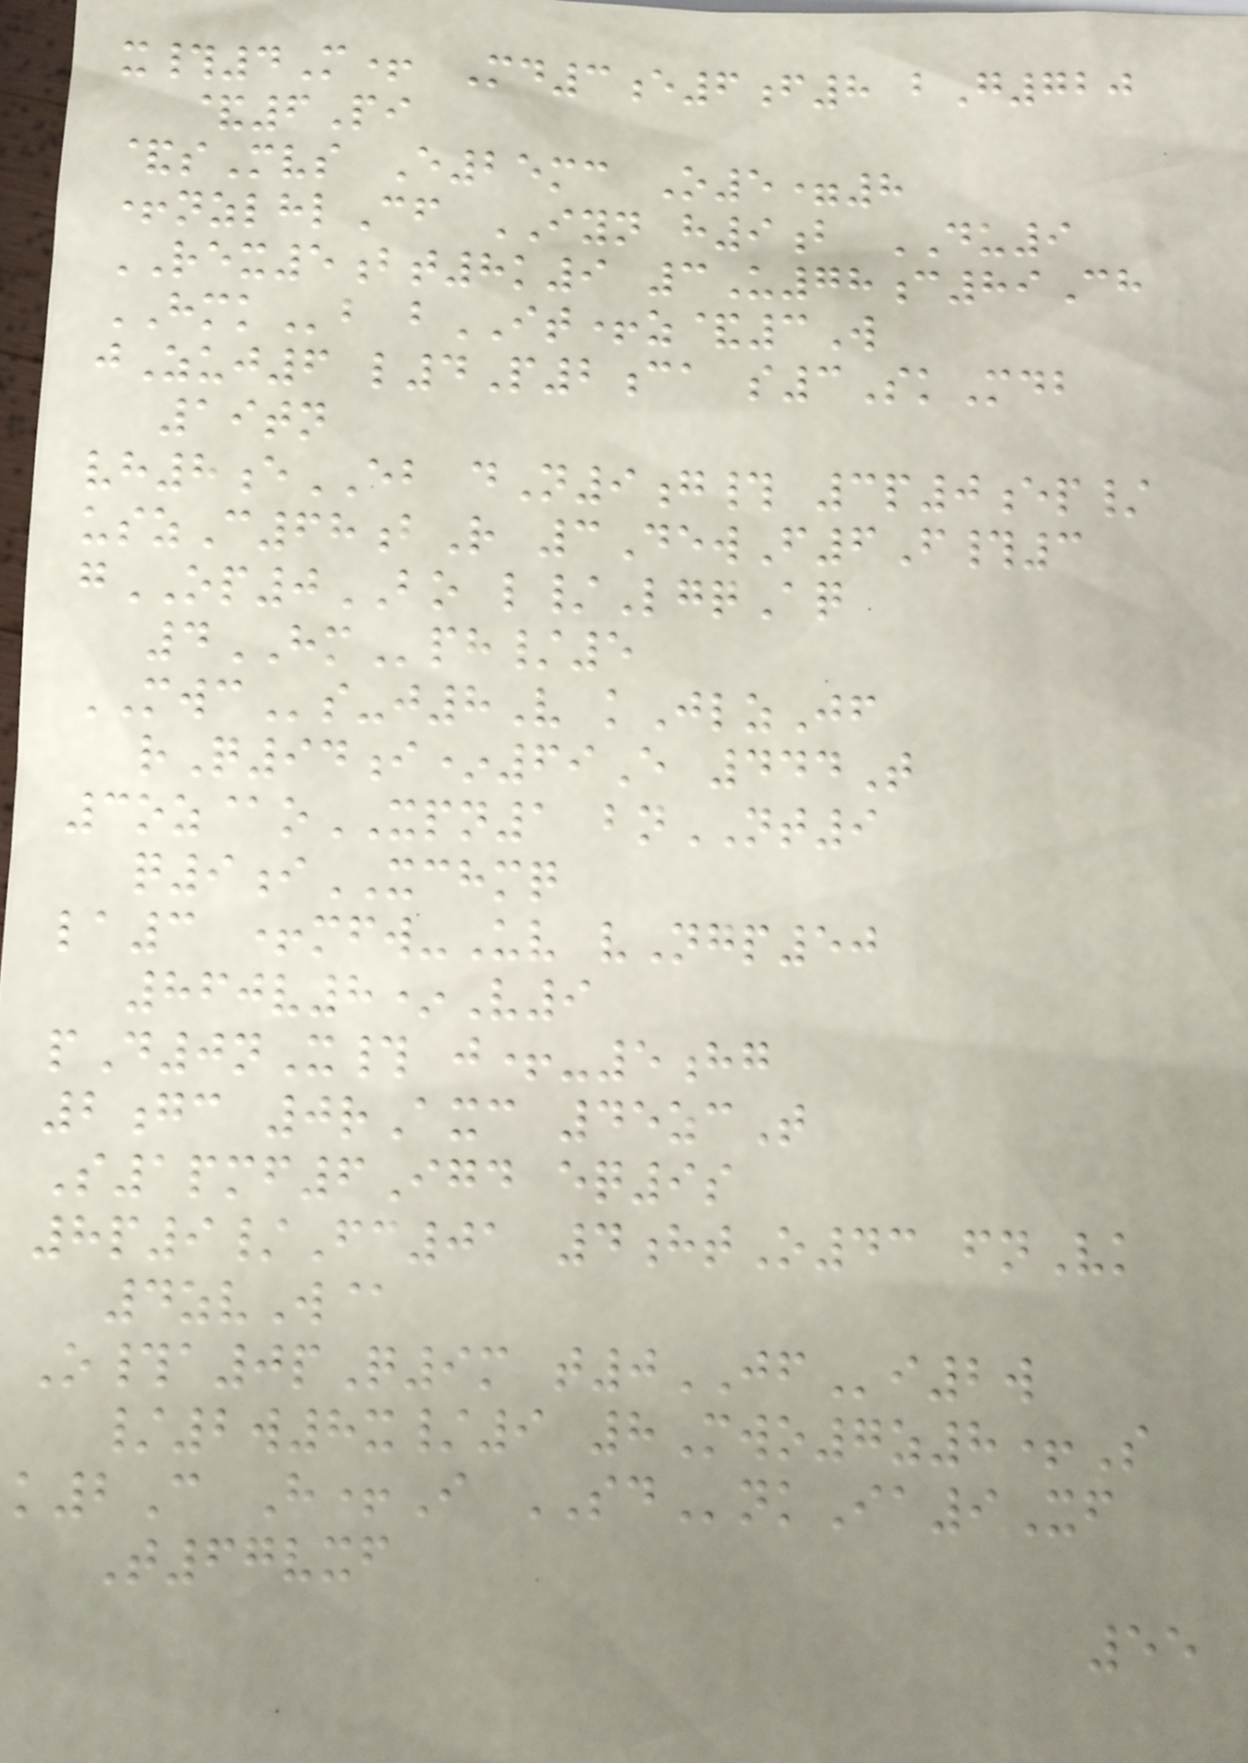x#4M+ Md3e6f8 bG720
&6Pi
&sMvs E25mc O5=8
+nzlhlCf IYN h9b DU9
REX5bt8k9 3U78c89Ch
HMKb bIT+z&3W
jZuj6 l4P2ca s3SkMdb
19tn
vh8eEB dN9g# 3p0ep/
uszC68bR 3DewF6F#3
gOP0BO l/LgqAq
4HMph/5
MWCs-j8V kJlzJf
rQ94i*69E 444T
3oz@oXPN1 bnNT9
q9iXCHMQ
la3 +mfw-Uv vNgp50
860v8*V9
pD0nX# j+-5hg
2gc 0rAxc 45zcT
S1pmf6Igd eq9s
8p9/Fc01 4htO43 fnVk
4zvW@
O#a0pQ9m t0JFi2w
/2w8x/9 8Mwo7z8+S
k2C H+I SDnkIa9Xf
T67vxf
55
